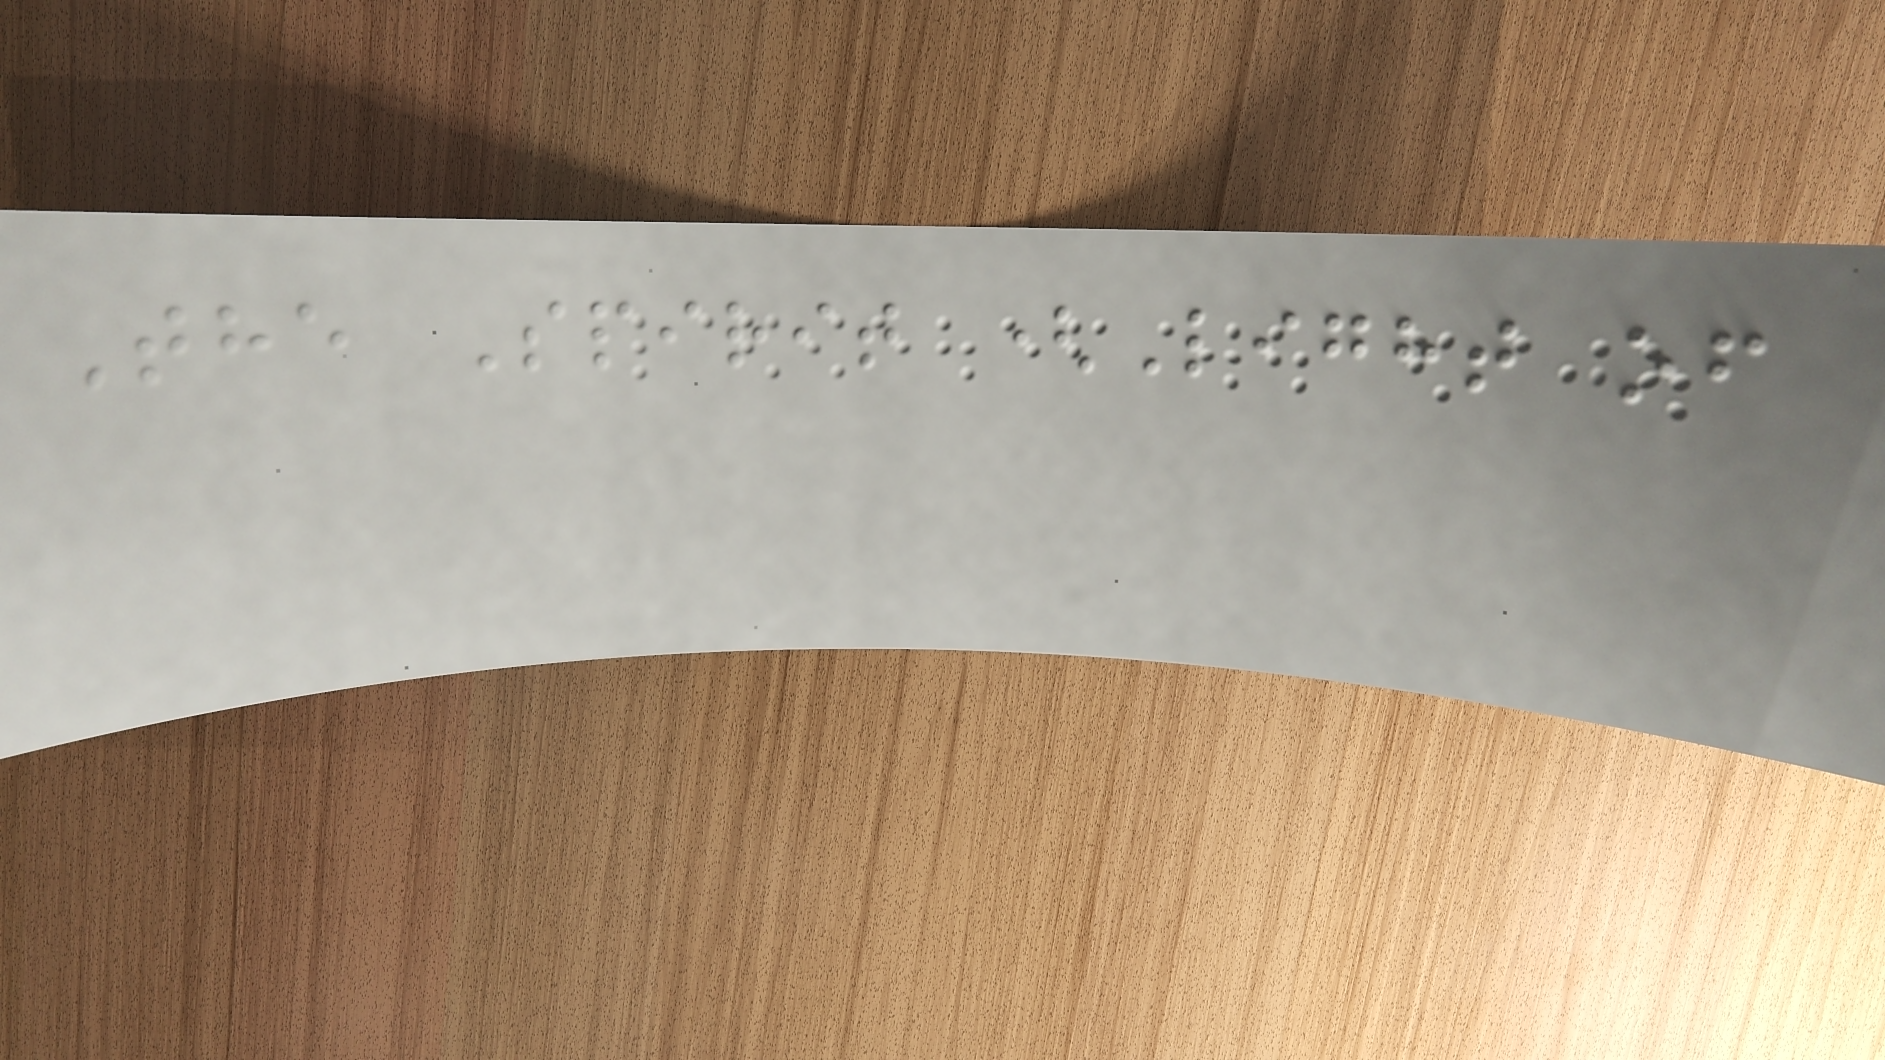The Spirit (Light of
